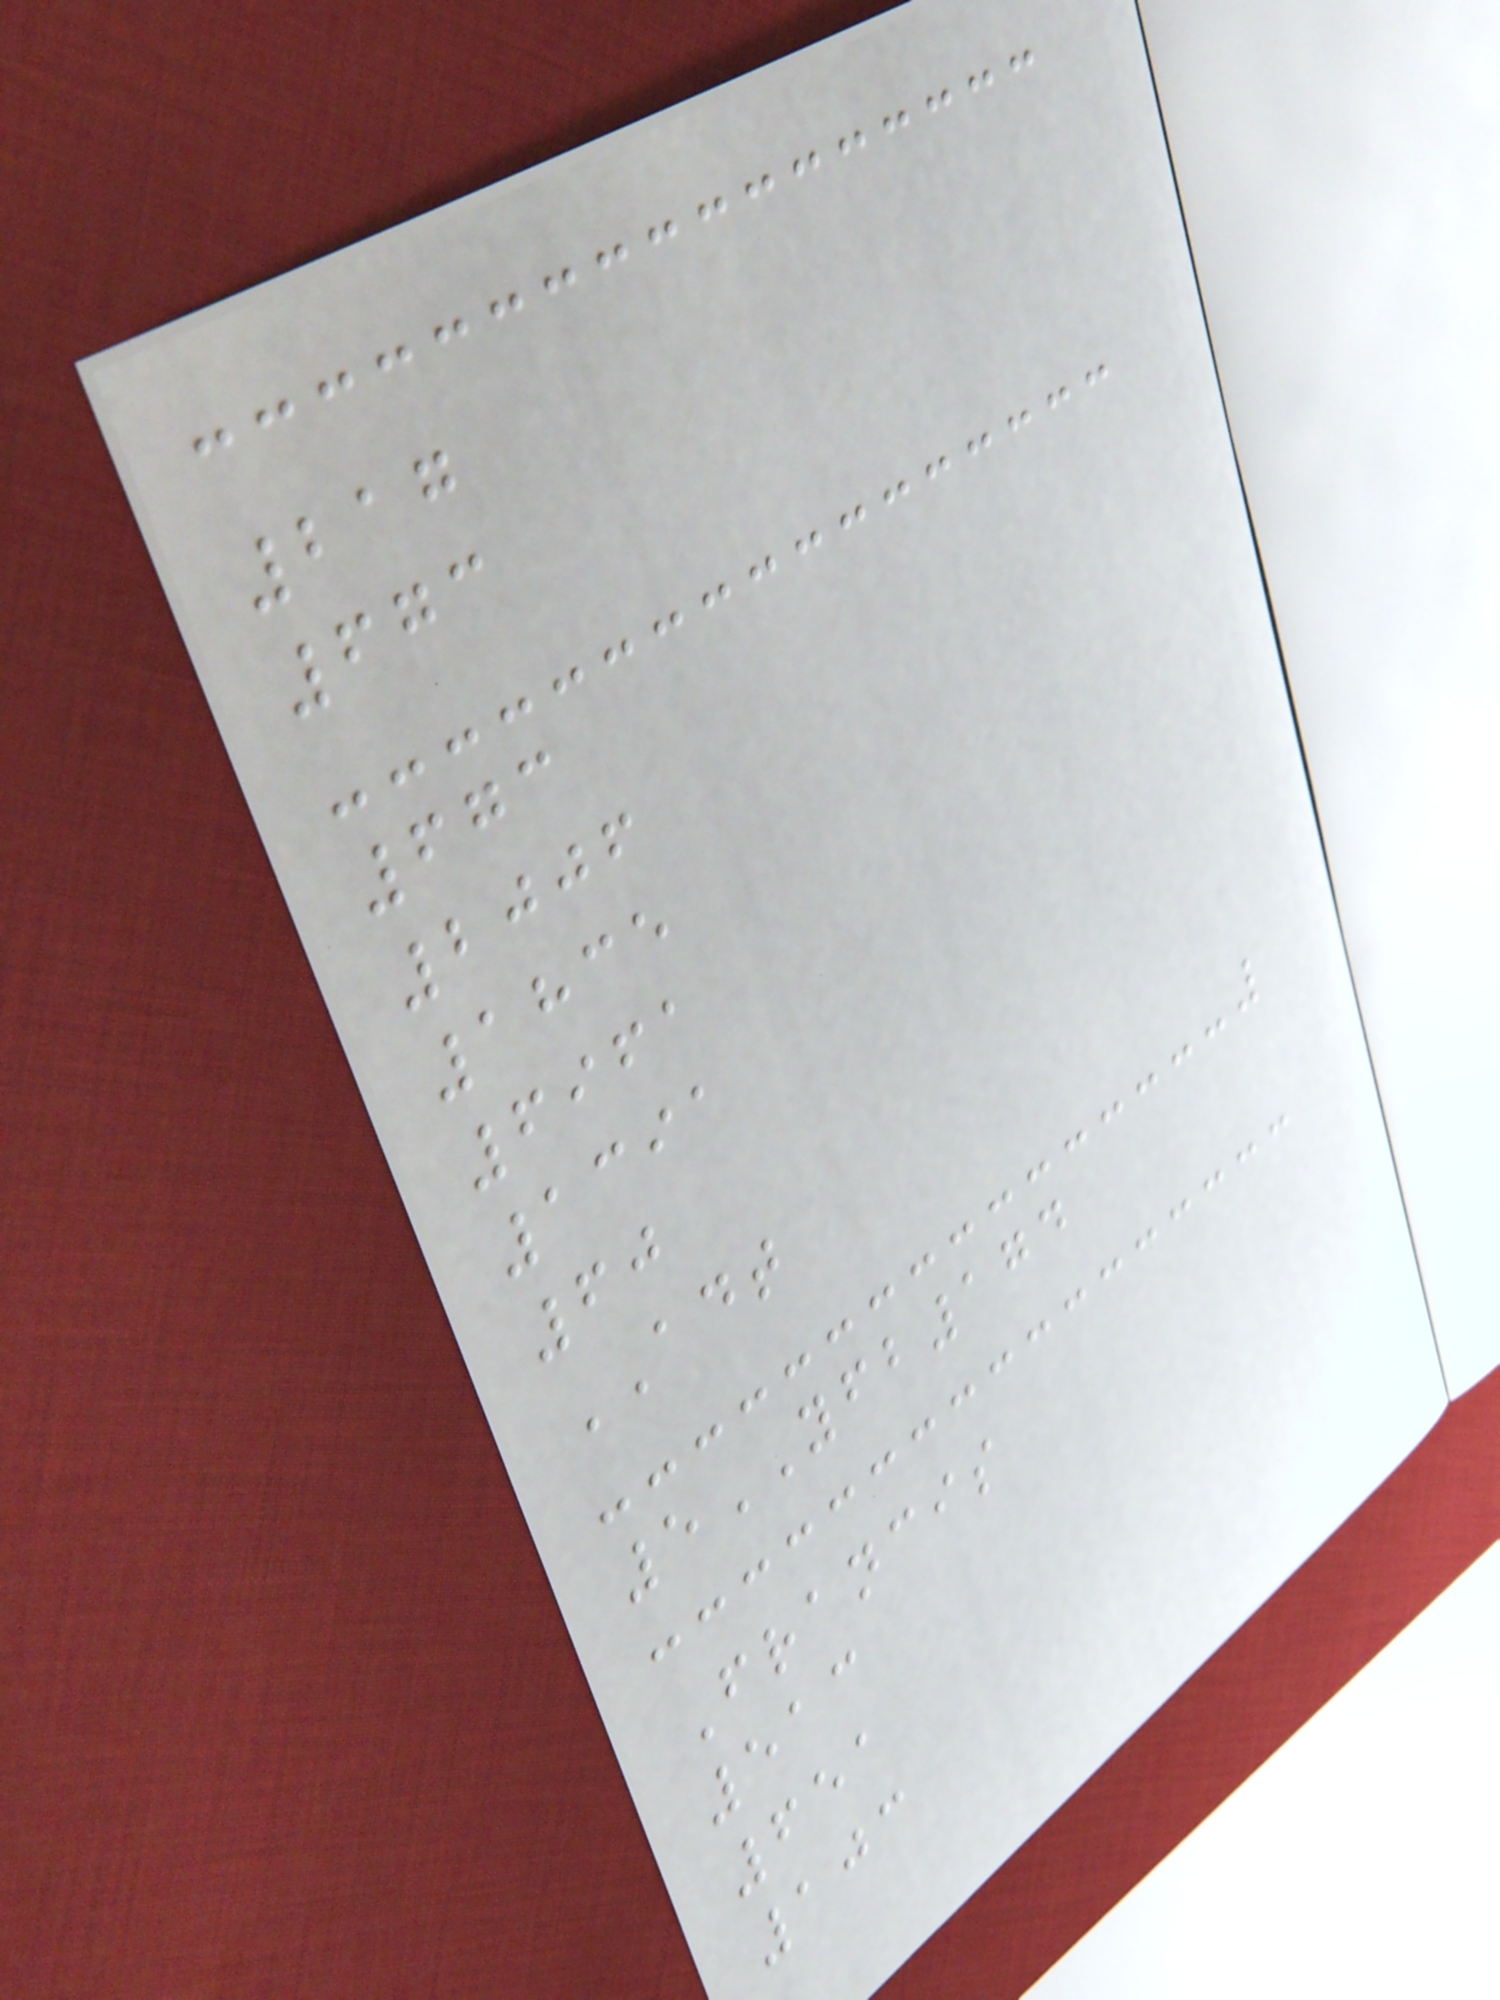217
673
673
2006
1835
6961
1391
60
ADT
5YFB174
Francis
513
651
103
